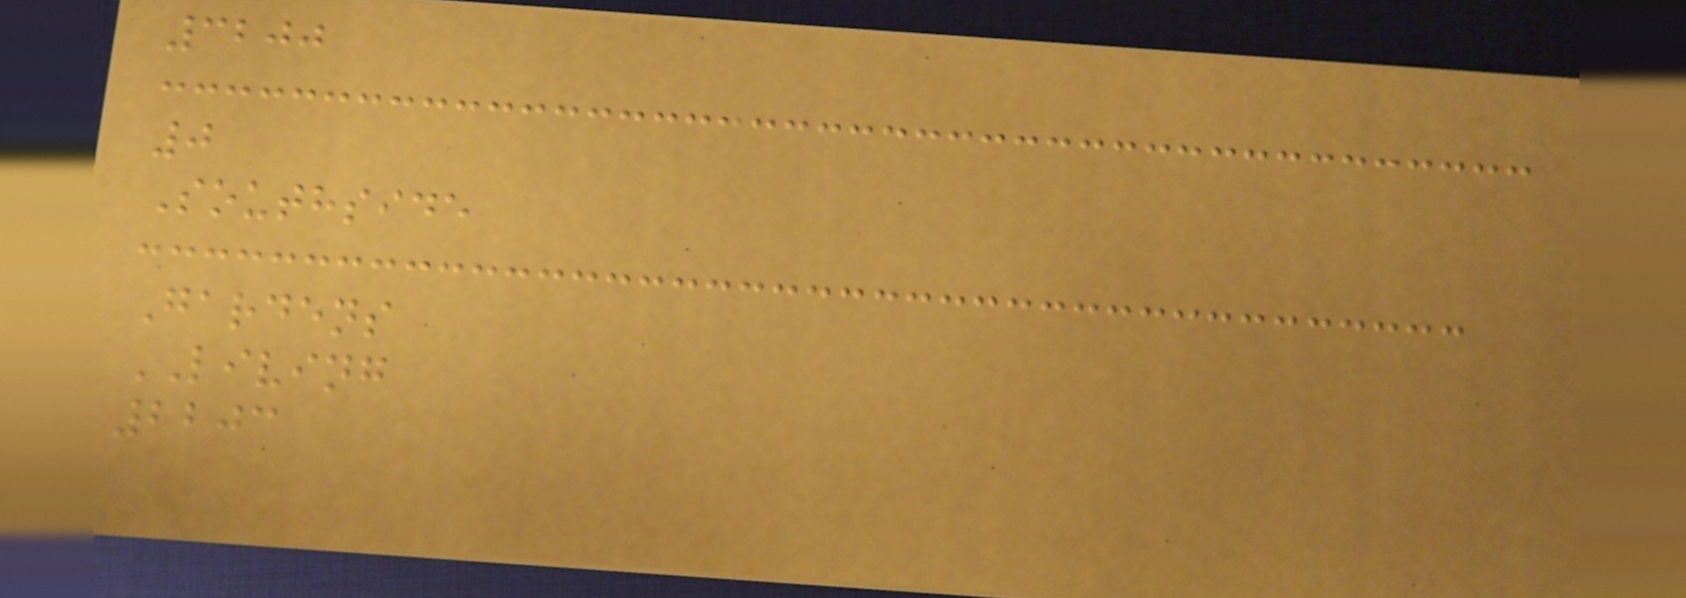3200
0
Southside
Gardens
LIVING
2203
